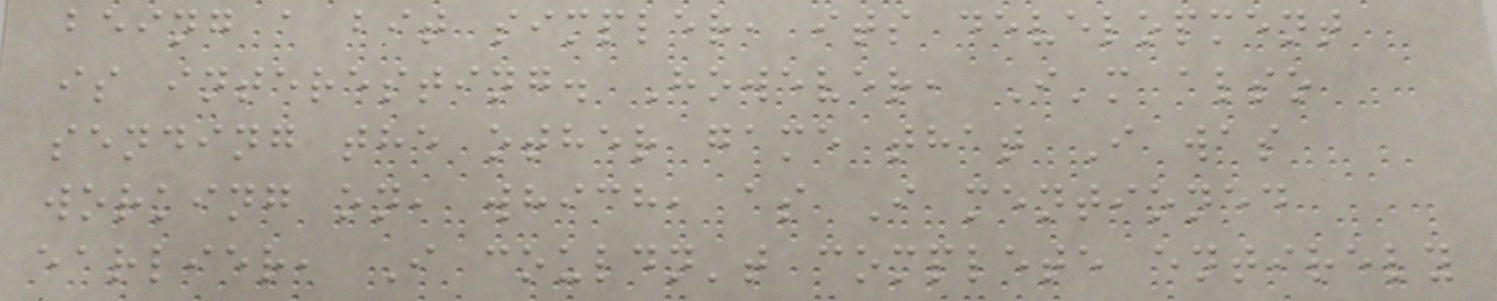being a bit simpler, its development
is interesting. However, I'm also
sending the other game that I was
working on, which, as I mentioned
earlier, I couldn't complete entirely
